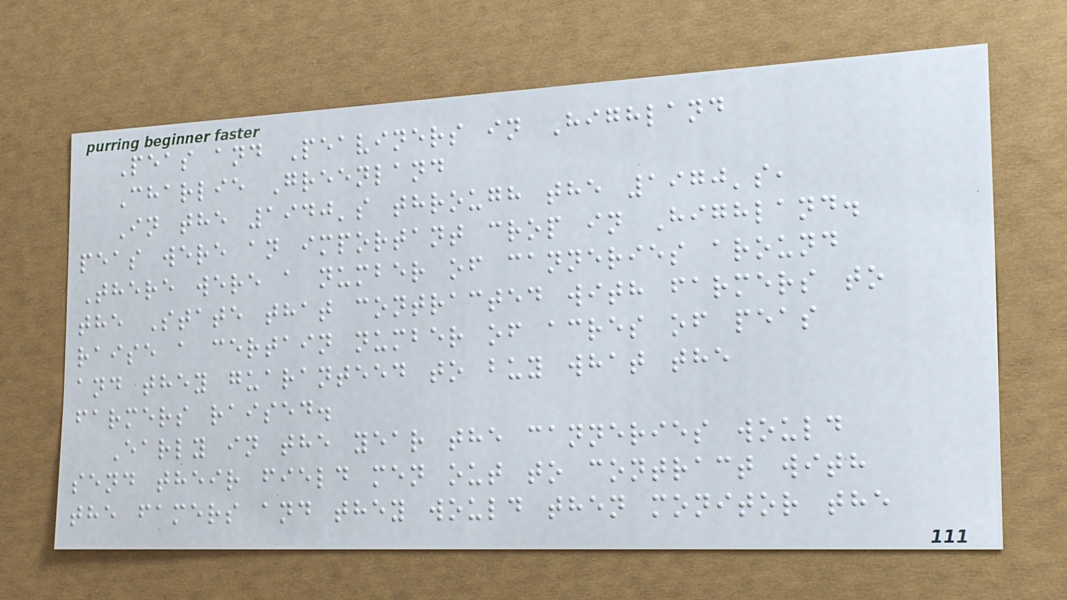Peas and Peaviners in Highland
Charlie Greenland
In the 1940's through the 1970's,
peas were an important crop in Highland.
There were a number of canneries around
the State that contracted with farmers to
raise a certain number of acres of peas
and they guaranteed to buy what the
farmers raised.
Early in the year the canneries would
send their field men out to contract with
the famers and they would then monitor the
